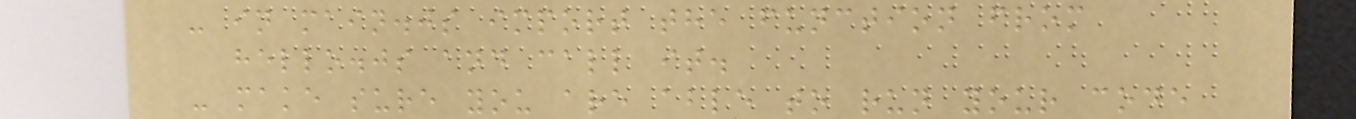- in main.js import the function from
hello.js and call it.
- make sure you are able to run your code
